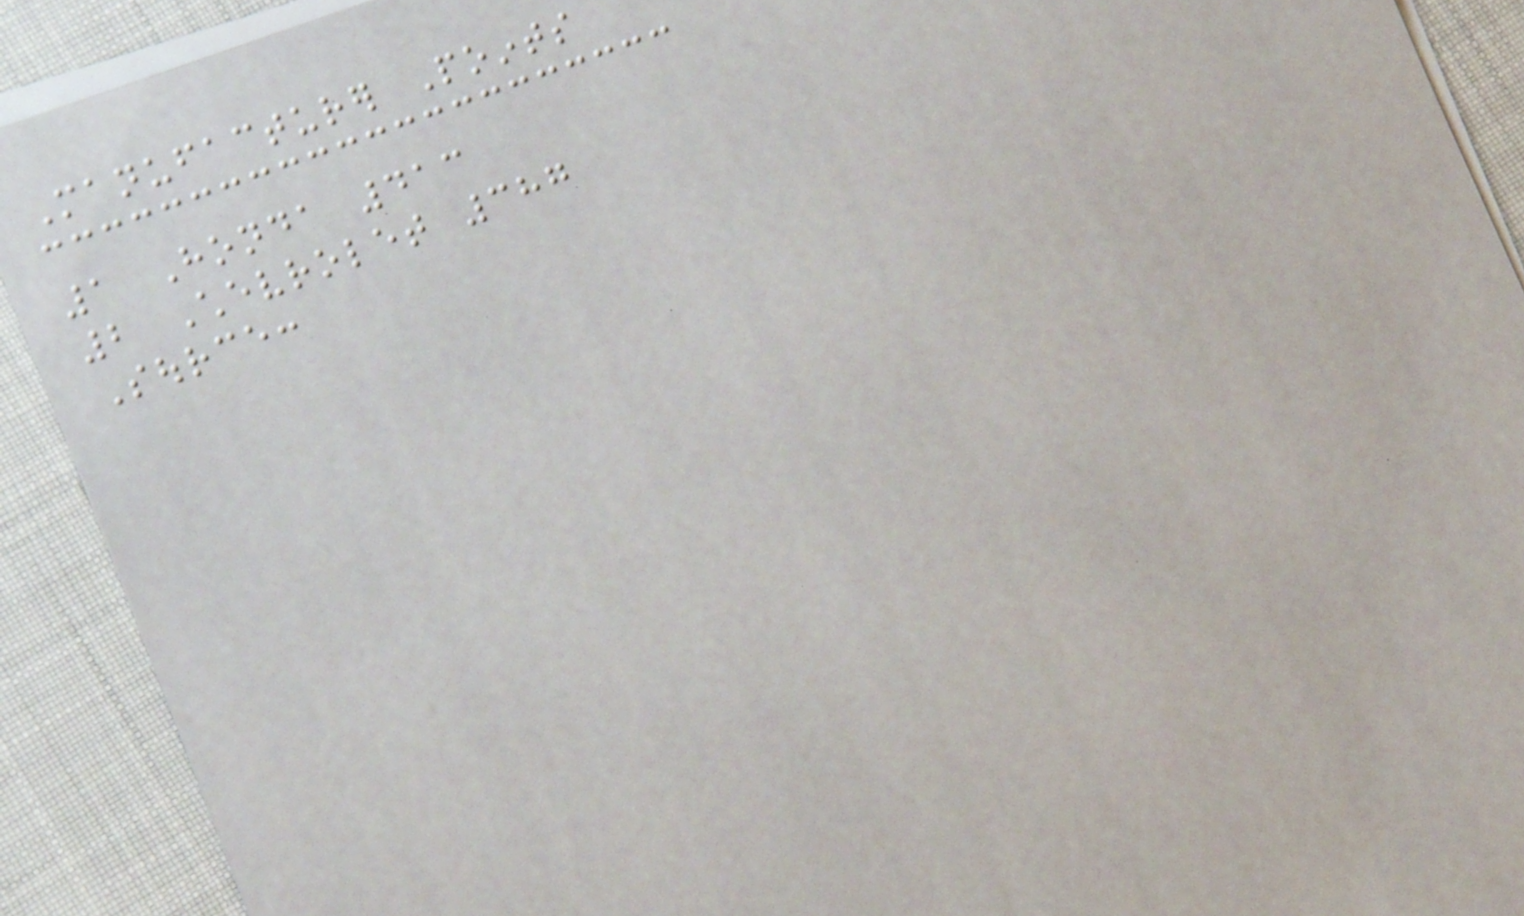Manufacturer Points
1 Honda 413
2 Chevrolet 387
Source:
